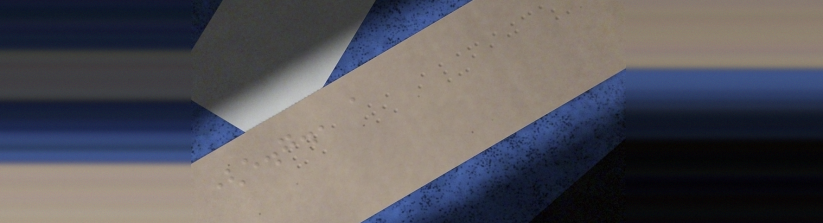(e.g., a
